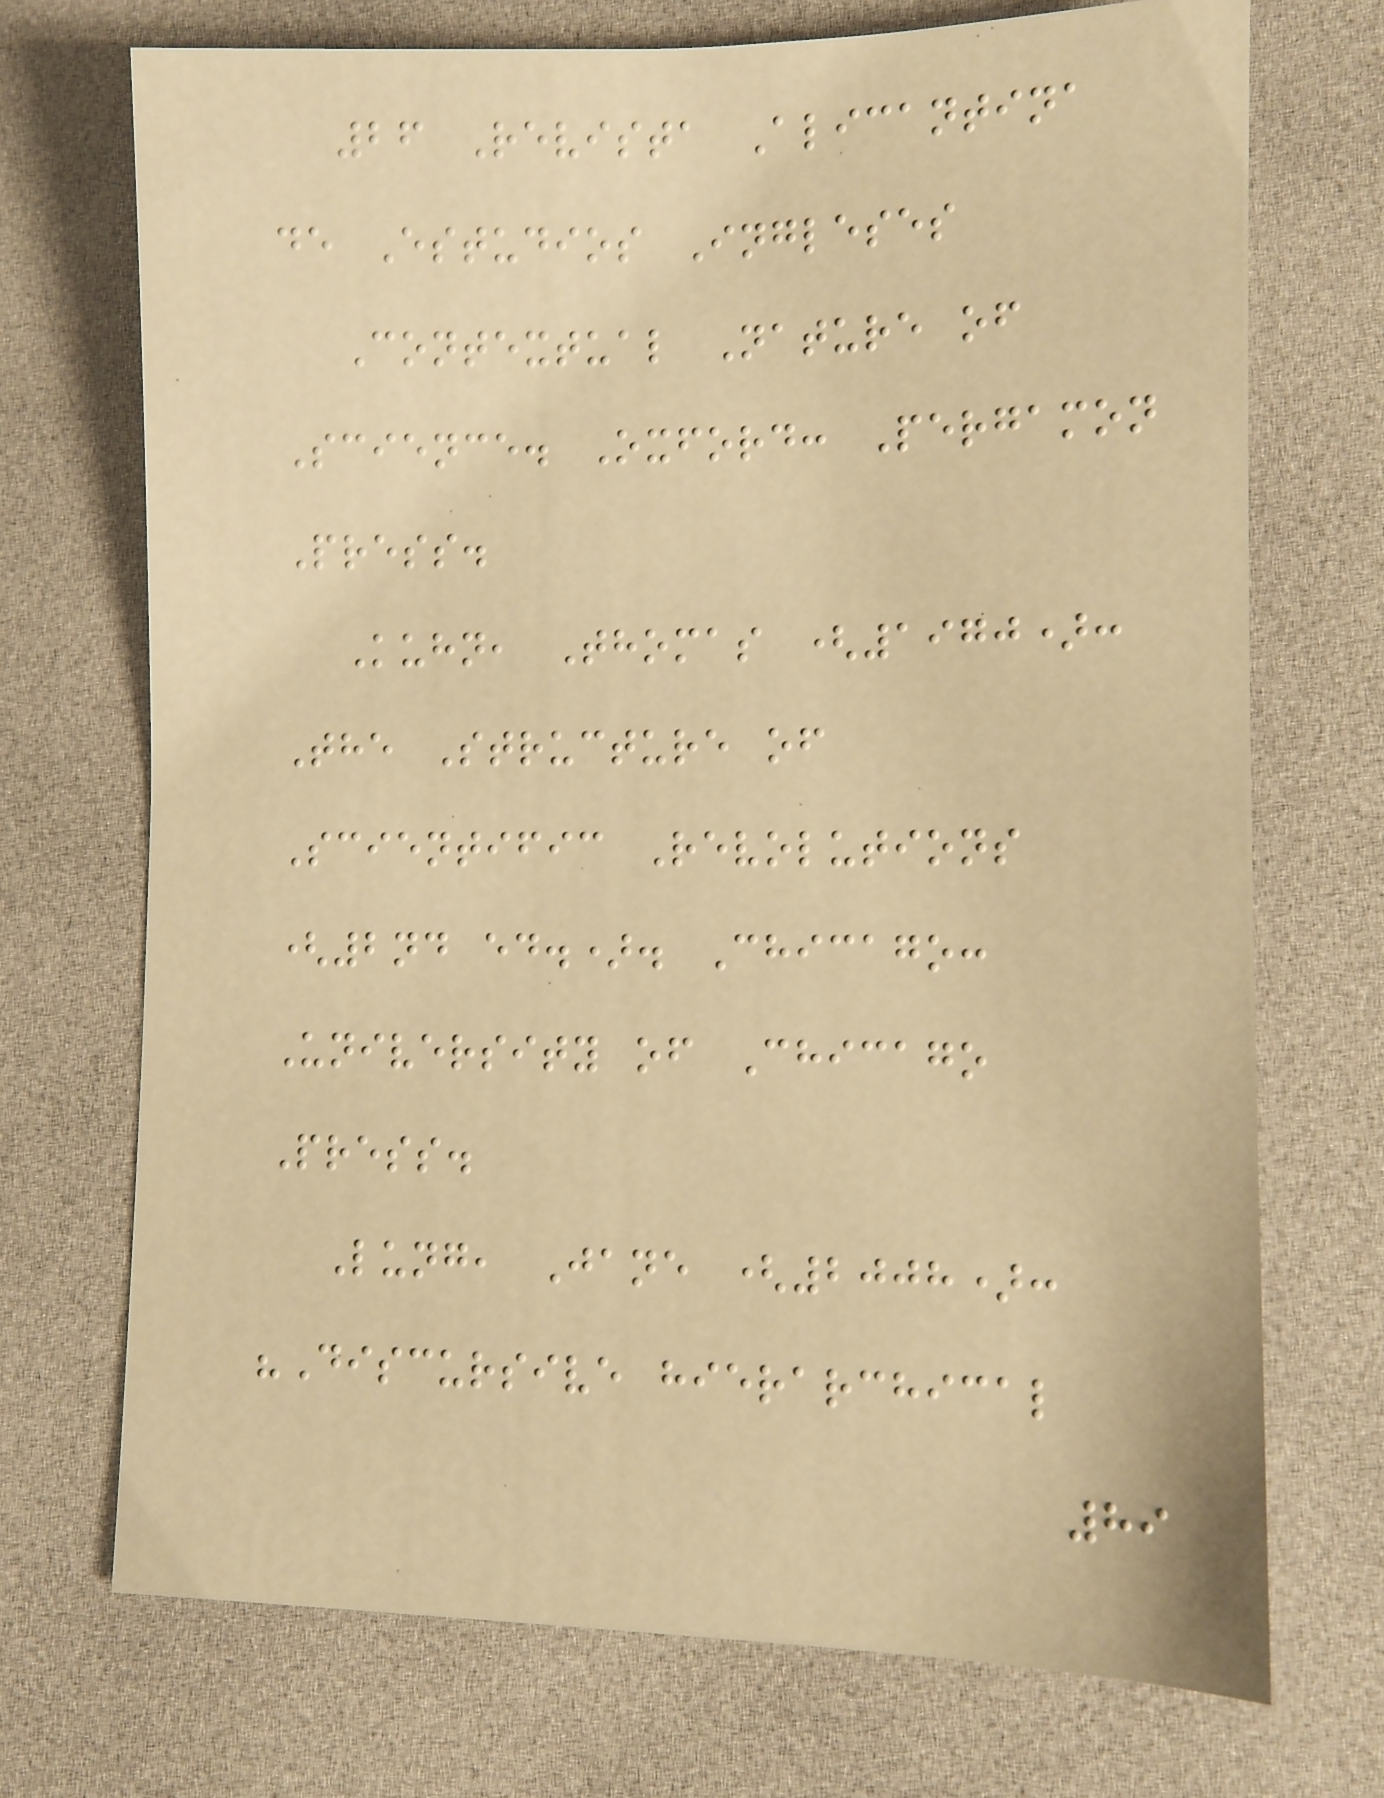26 Revista Alicantina
de Estudios Ingleses
Contextual Nature of
Science. Oxford: Pergamon
Press.
Kuhn, Thomas (1970):
The Structure of
Scientific Revolutions
(2nd ed.). Chicago:
University of Chicago
Press.
Lung, Jane (2008):
"Discursive hierarchical
89
